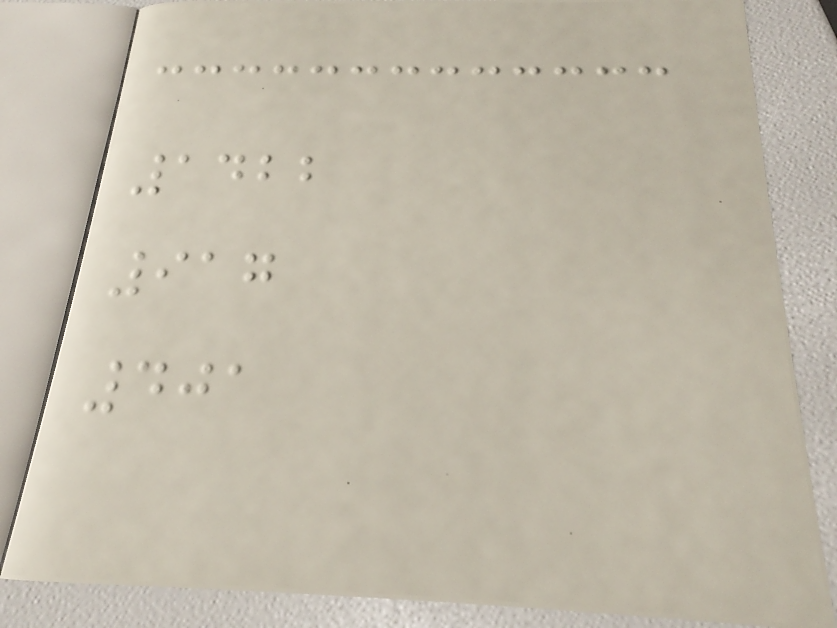1422
917
401
